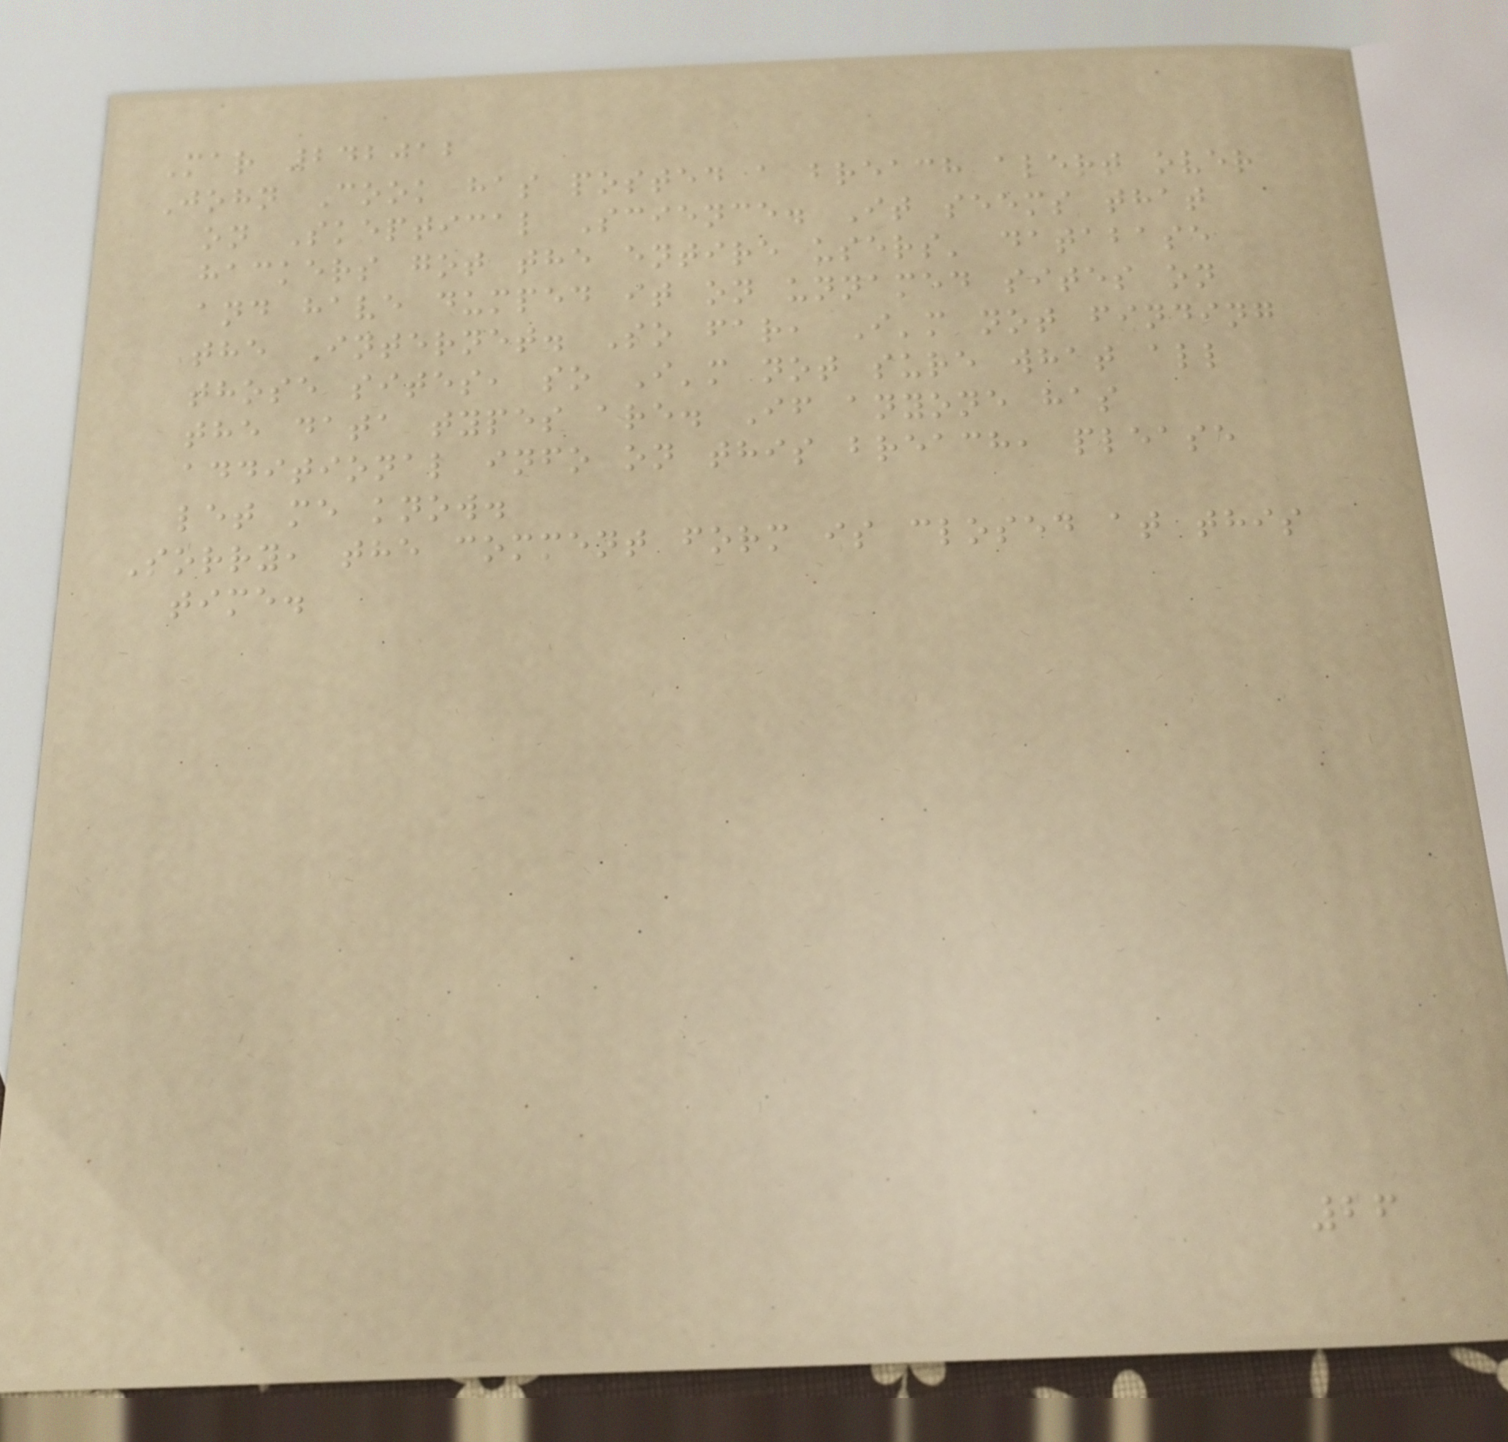Mar 242012
John Cook has posted a breach alert over
on Skeptical Science. It seems that
hackers got the entire users' database
and have dumped it on unnamed sites on
the Internet. So far, I'm not finding
those sites, so I'm not sure what all
the data types are. If anyone has
additional info on this breach, please
let me know.
Sorry, the comment form is closed at this
time.
26
